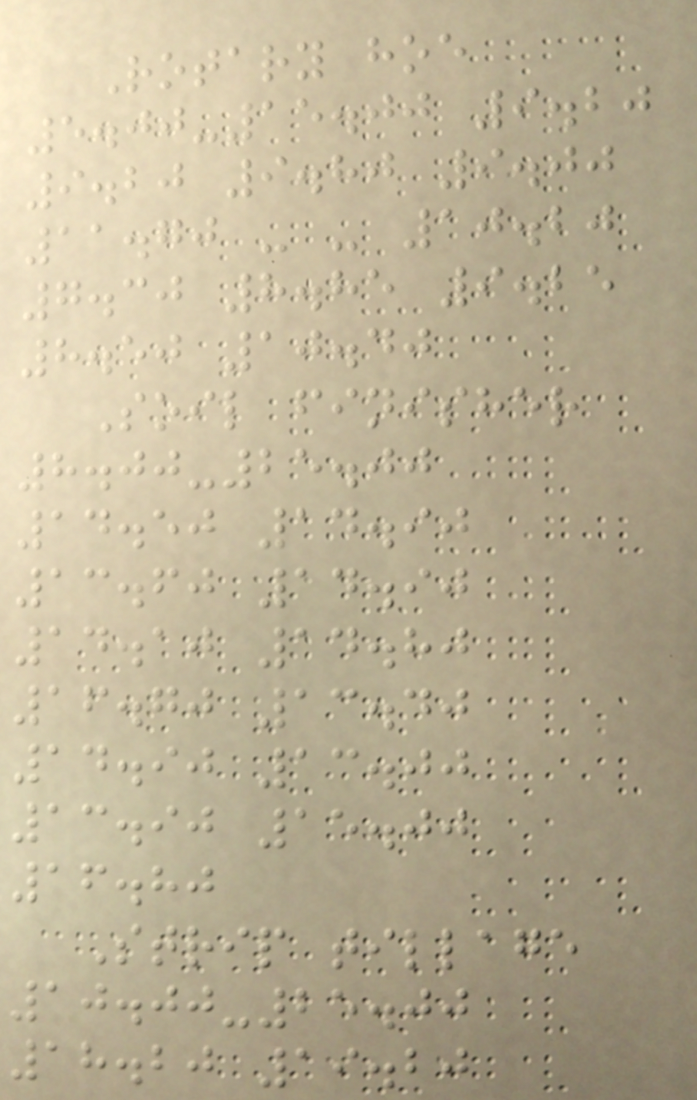Rotary hoe
5.00-15.00 9.20
9.20 9.80 9.00
11.70 - - 10.20
7.30 8.85 9.25
8.50 10.40
Soil finisher
8.00-25.00
14.50 14.90
13.60 14.90
14.10 14.80
16.70 13.40
14.90 13.00
13.90 15.00
16.80
Strip tillage
10.00-25.00
18.20 19.20
